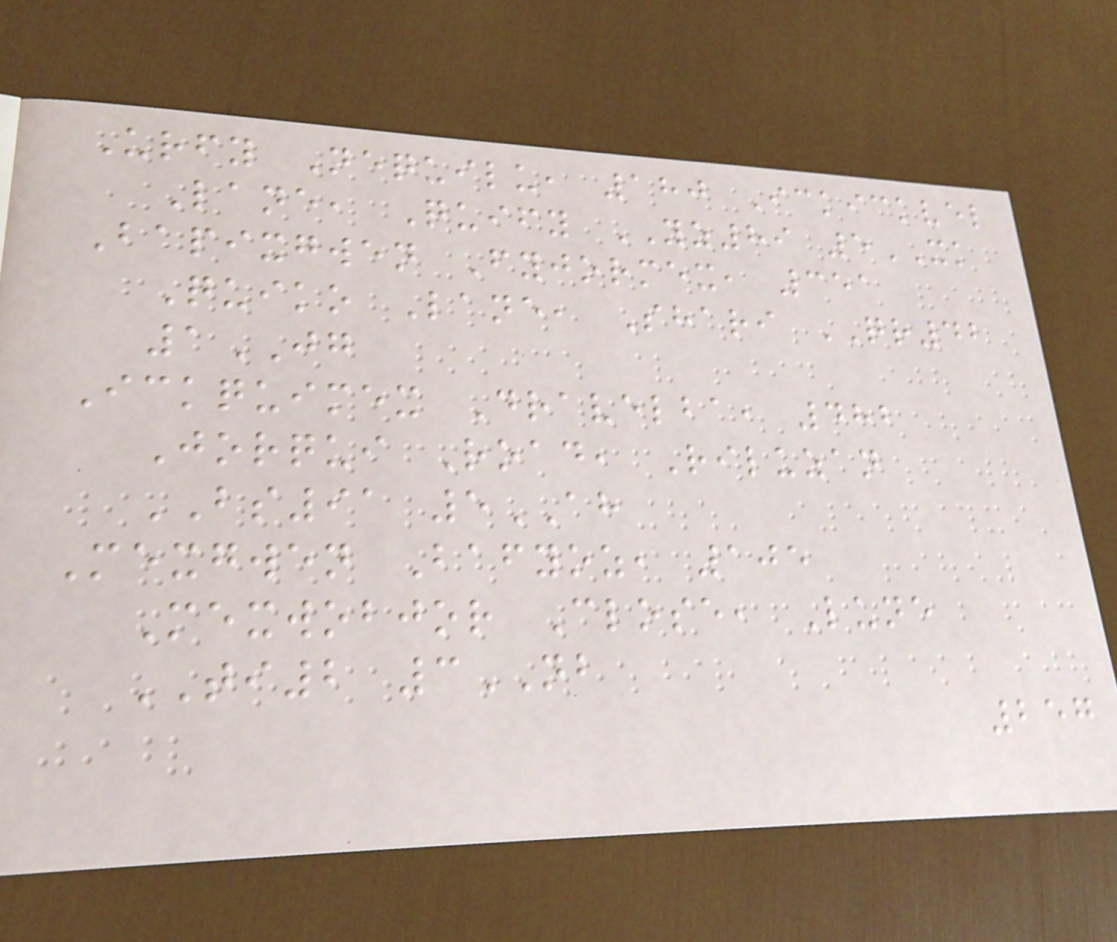Urfy Nequilu, 180 Ickickvel
Lane, Quify YZ89 5XK
Bapixgwen Fyjormex, 351
Quiko Lane, Shari QR42
1JG
Ickquimex Dravelba, 482
Jorqui Road, Riluzan
BS91 5AH
Mexgwen Bafyoz, 105
Mexwobjor Close, Lune
TI2 3NB
257
